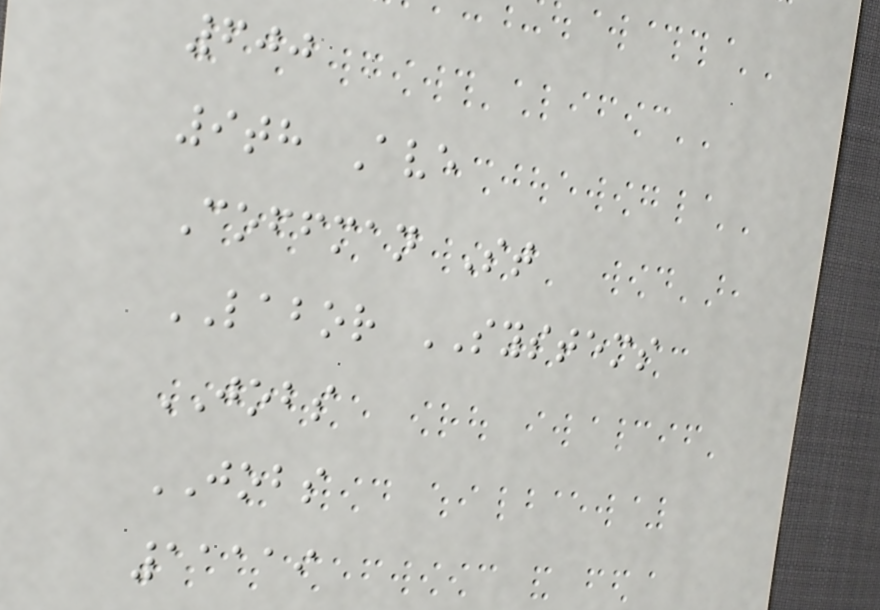600
9th Ave
Coffman St
LABOR SYSTEMS
JOBS
JOBS
11119
